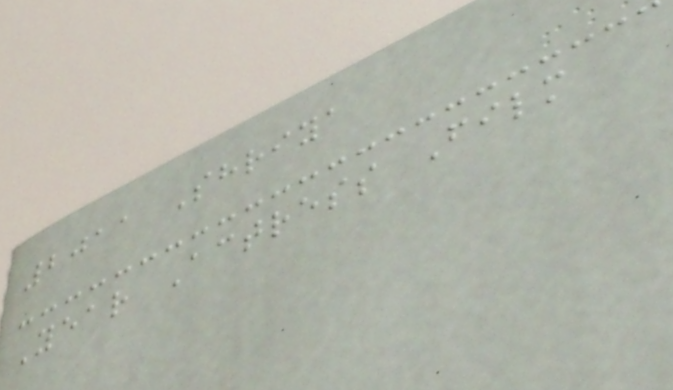2011 Shriya
Year Actress Film
